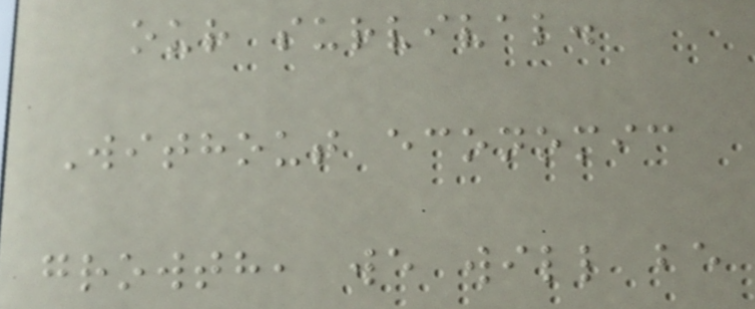our survival.
Without economic
growth, we will be
